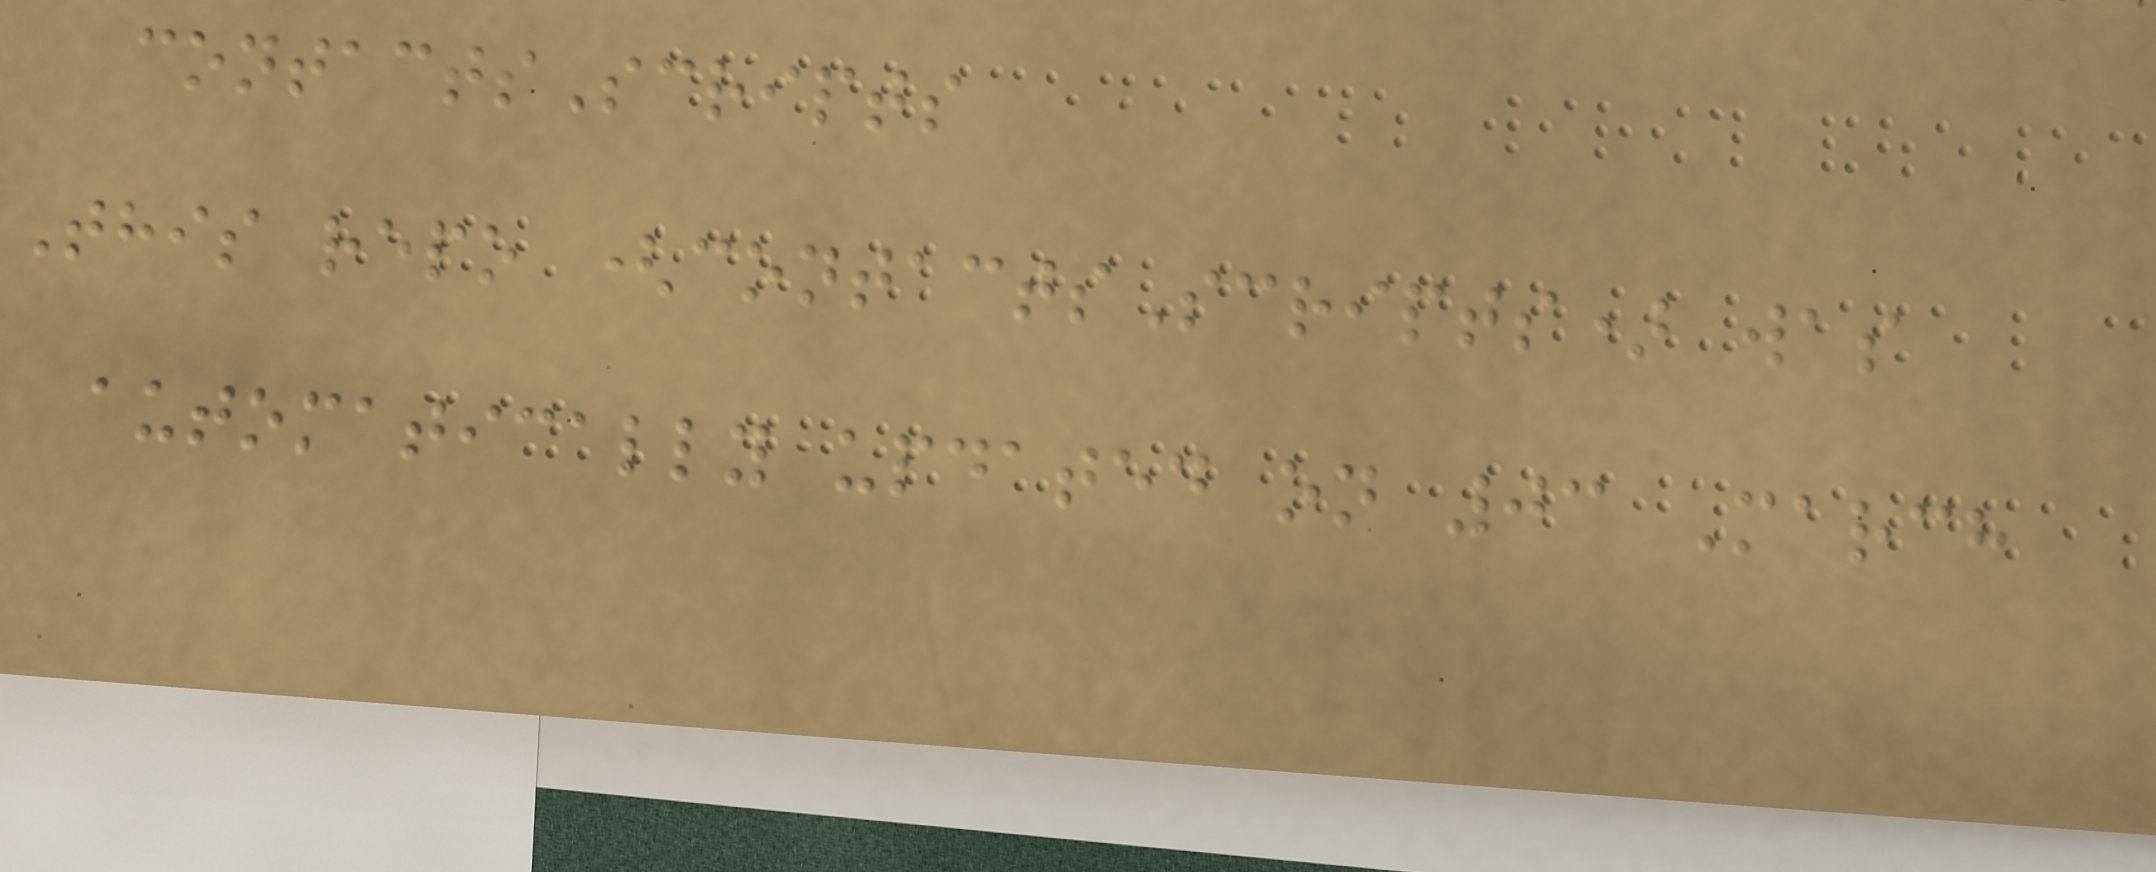contactsScripts
This repo (contactsScripts) was
automatically updated on 03 March
